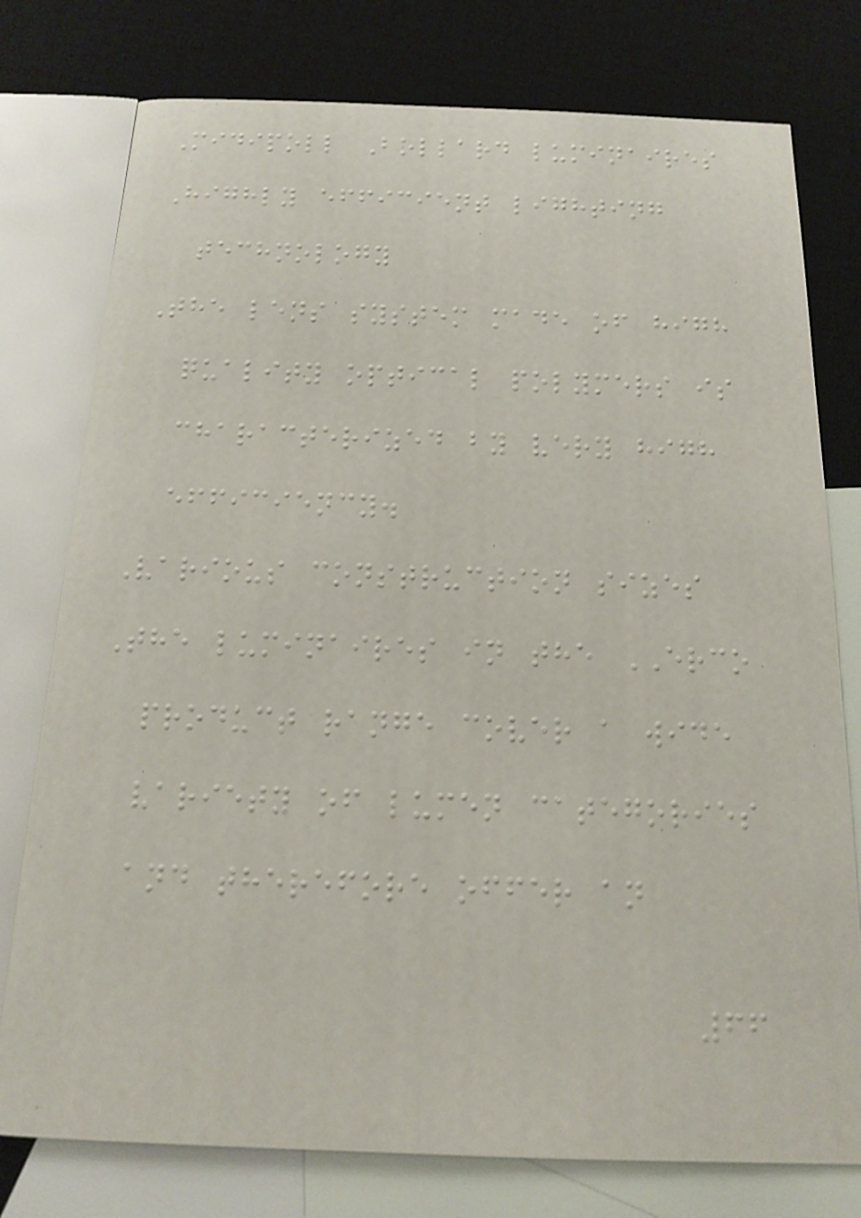Midipoll Bollard luminaires
Highly efficient lighting
technology
The lens system made of high
quality optical polymers is
characterized by very high
efficiency.
Various construction sizes
The luminaires in the ERCO
product range cover a wide
variety of lumen categories
and therefore offer an
66
